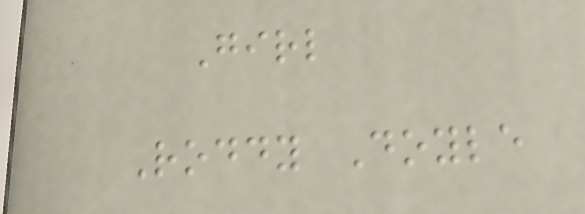Girl
Roddy Doyle
